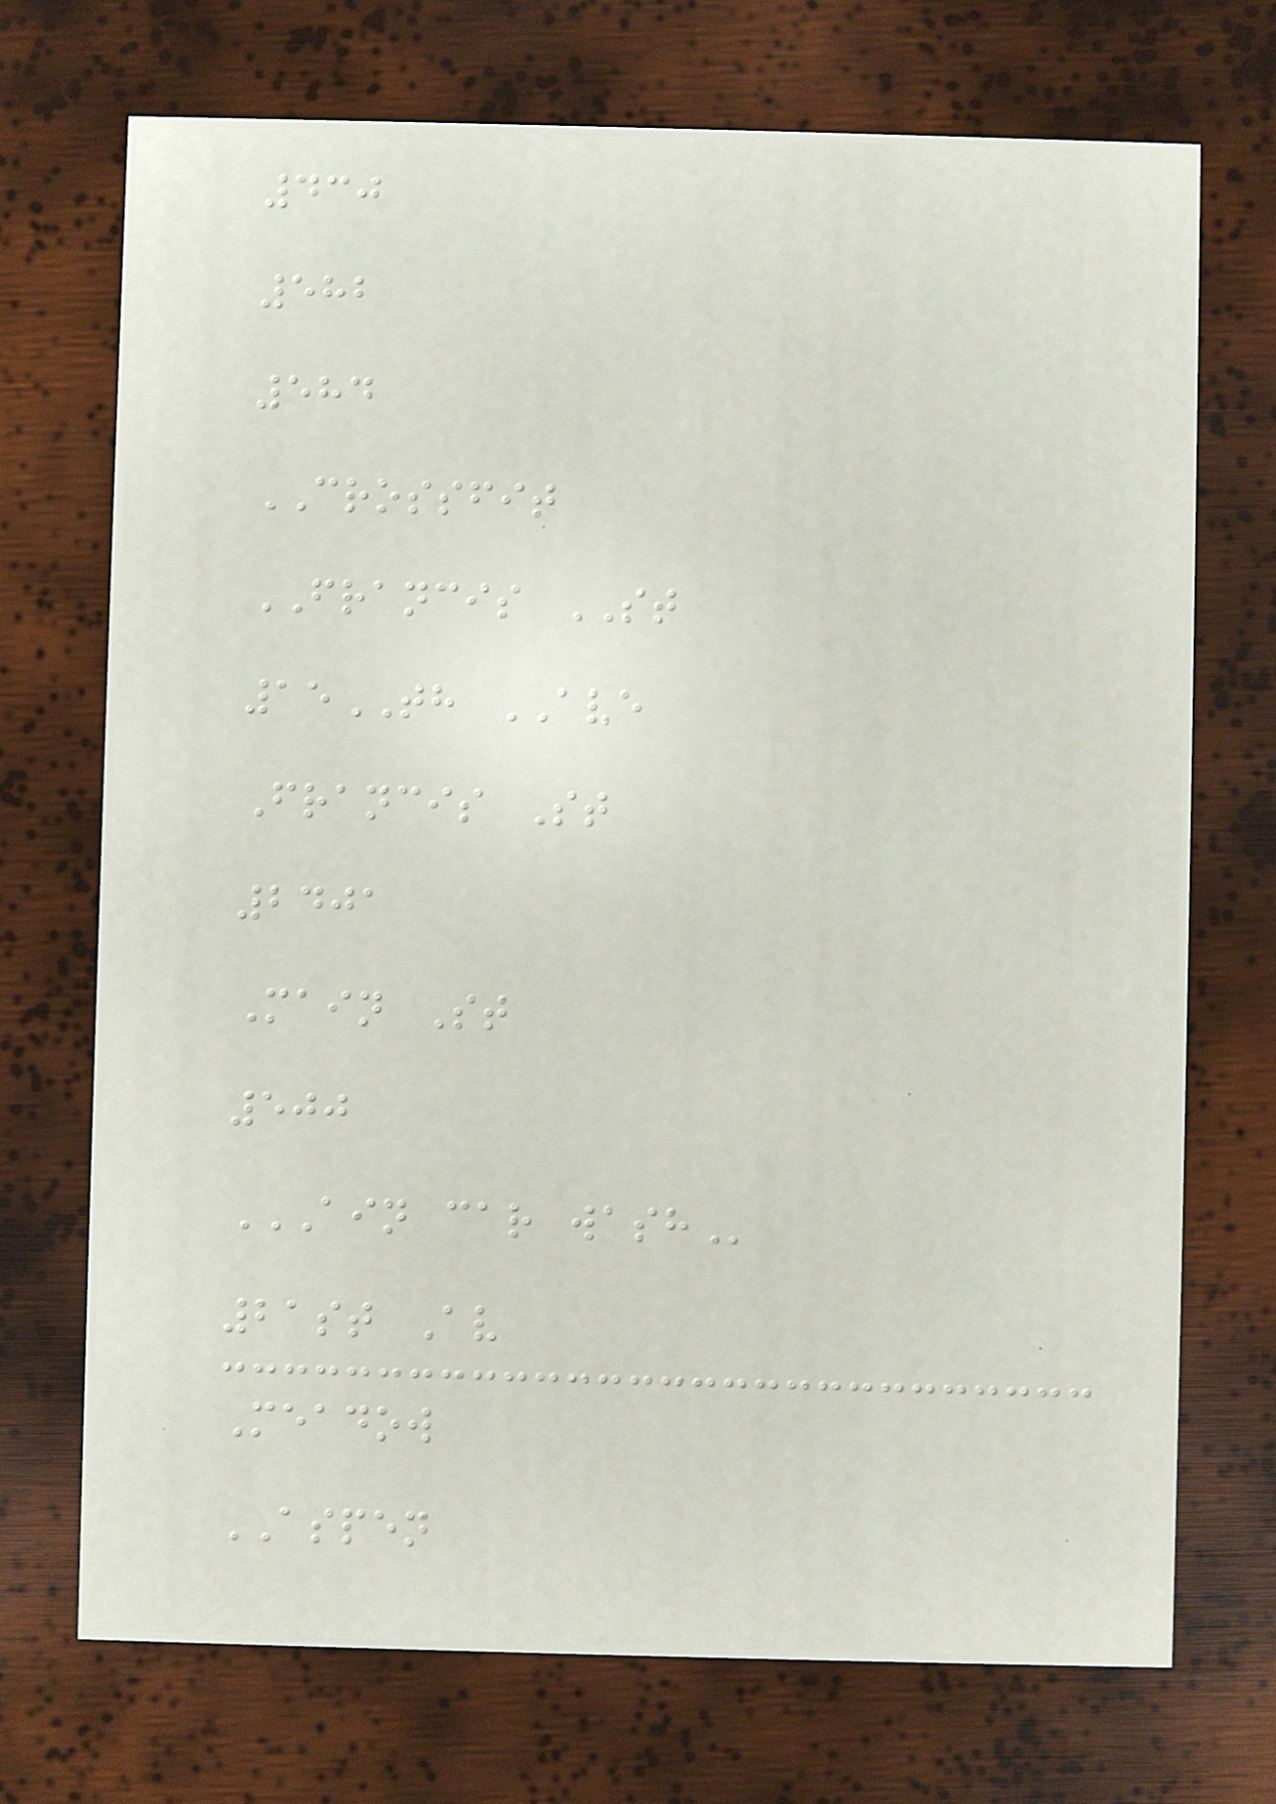430
582
584
CROSSFIT
FRANCIS ST
15TH AVE
Francis St
2401
Main St
500
AIN CAR WASH
21st Av
Meadow
ASPEN
